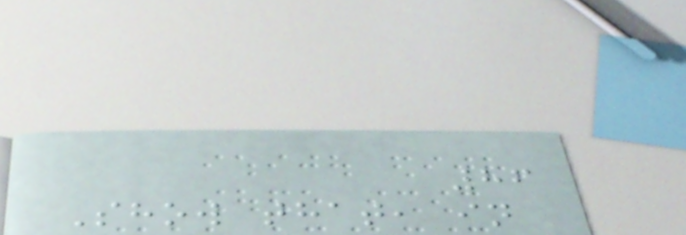86
Show that, in
